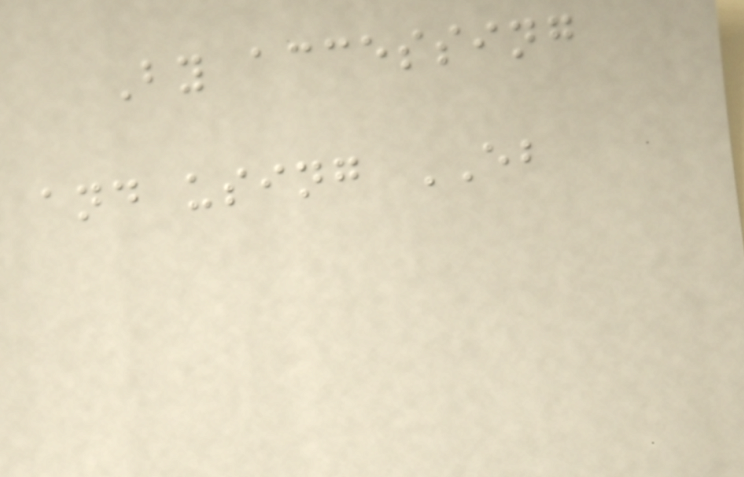By accessing
and using EB
